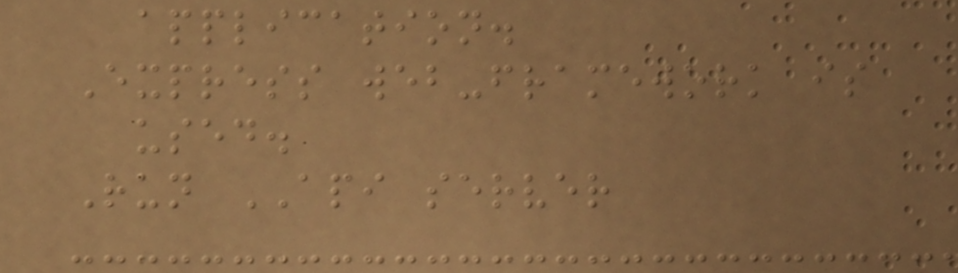application.
Express web-framework is
used.
Run API server
